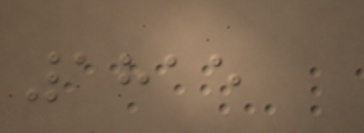1815
